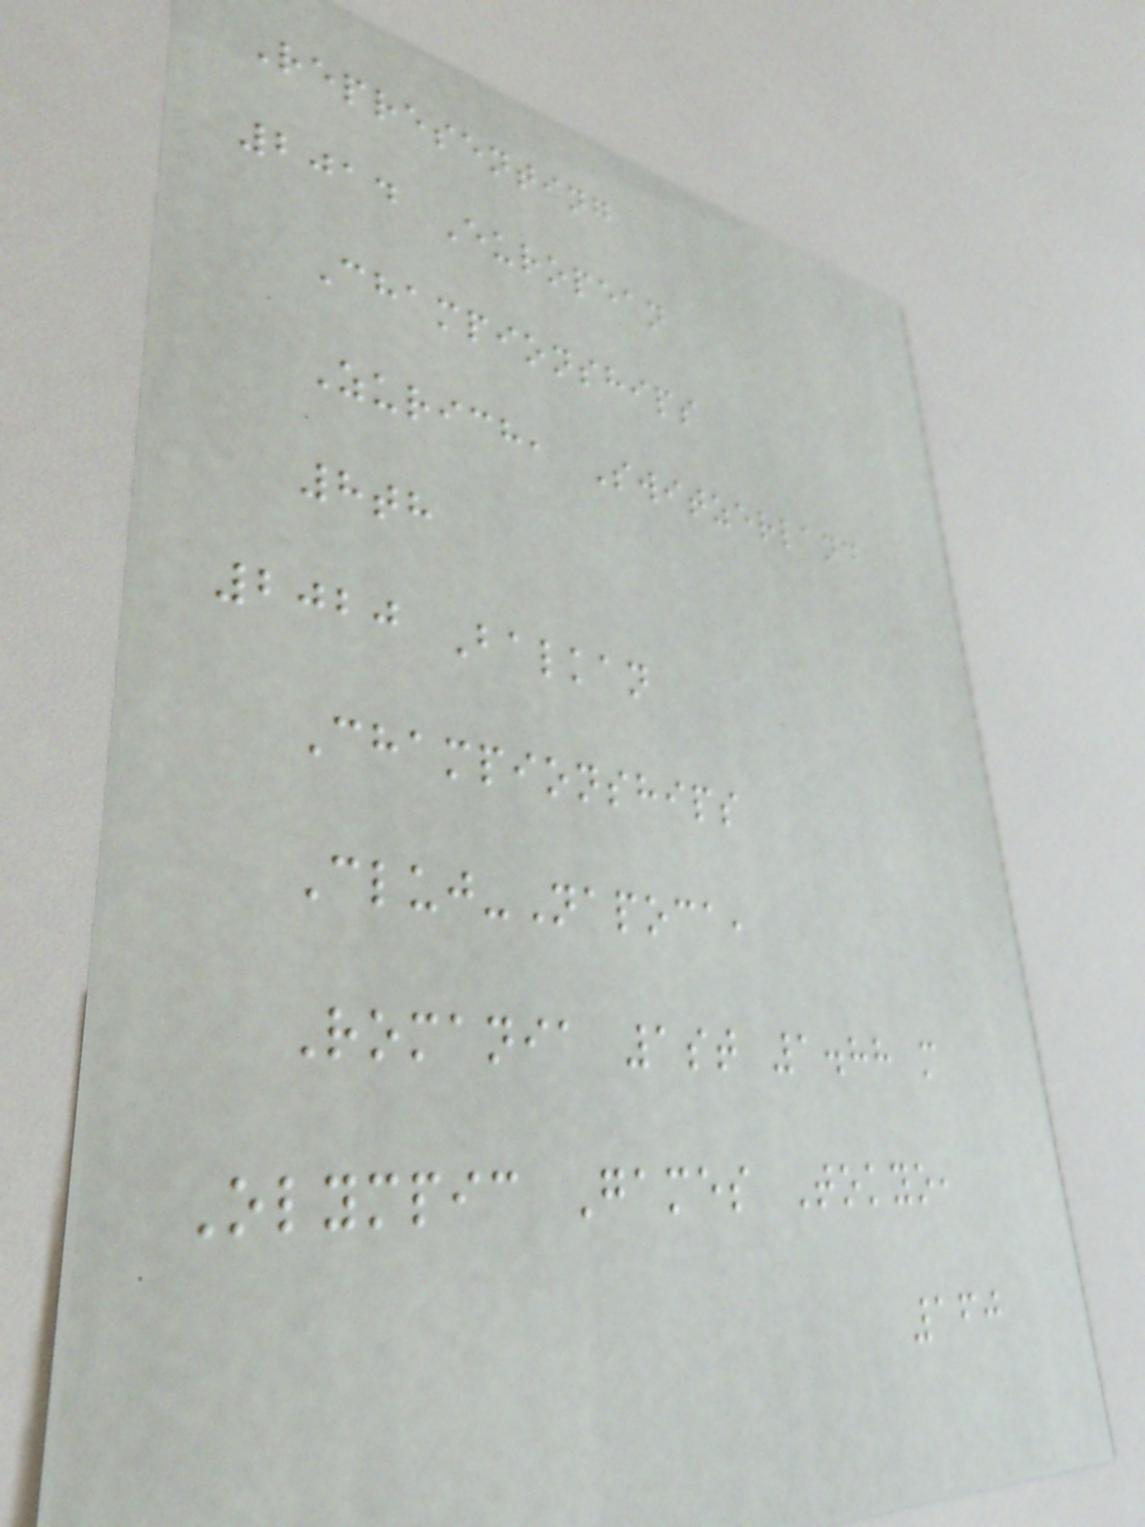Representing
2014 European
Championships
Zurich, Switzerland
8th
2020 Balkan
Championships
Cluj-Napoca,
Romania 1st 1.88 m
Olympic Games Tokyo,
160
